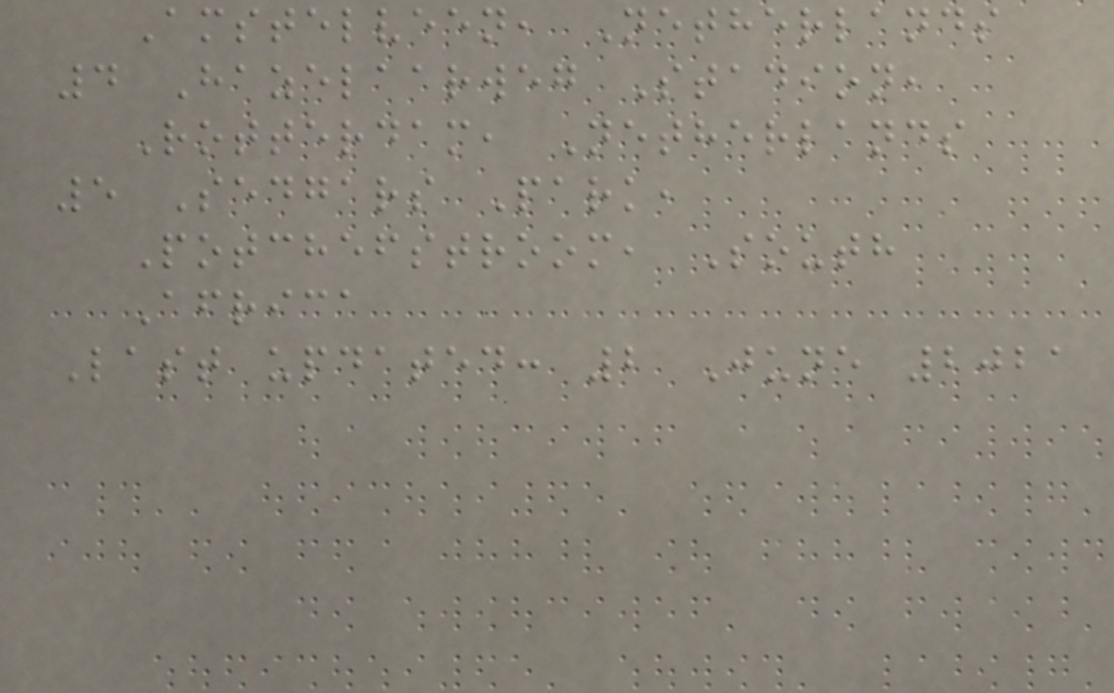Amstelveen, Netherlands
4 Hazelaarweg Stadion,
Rotterdam, Netherlands
5 Sedgars Park,
Potchefstroom, South
Africa
Last updated: 2 June 2021
